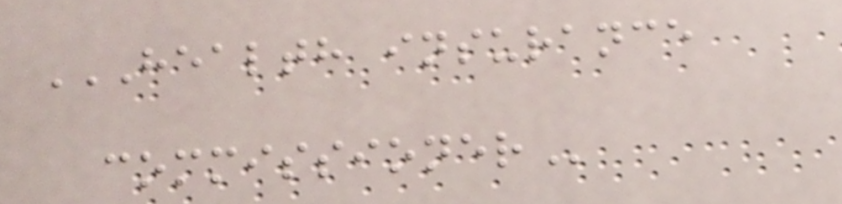HEALTH INSURANCE
COMMISSIONER
